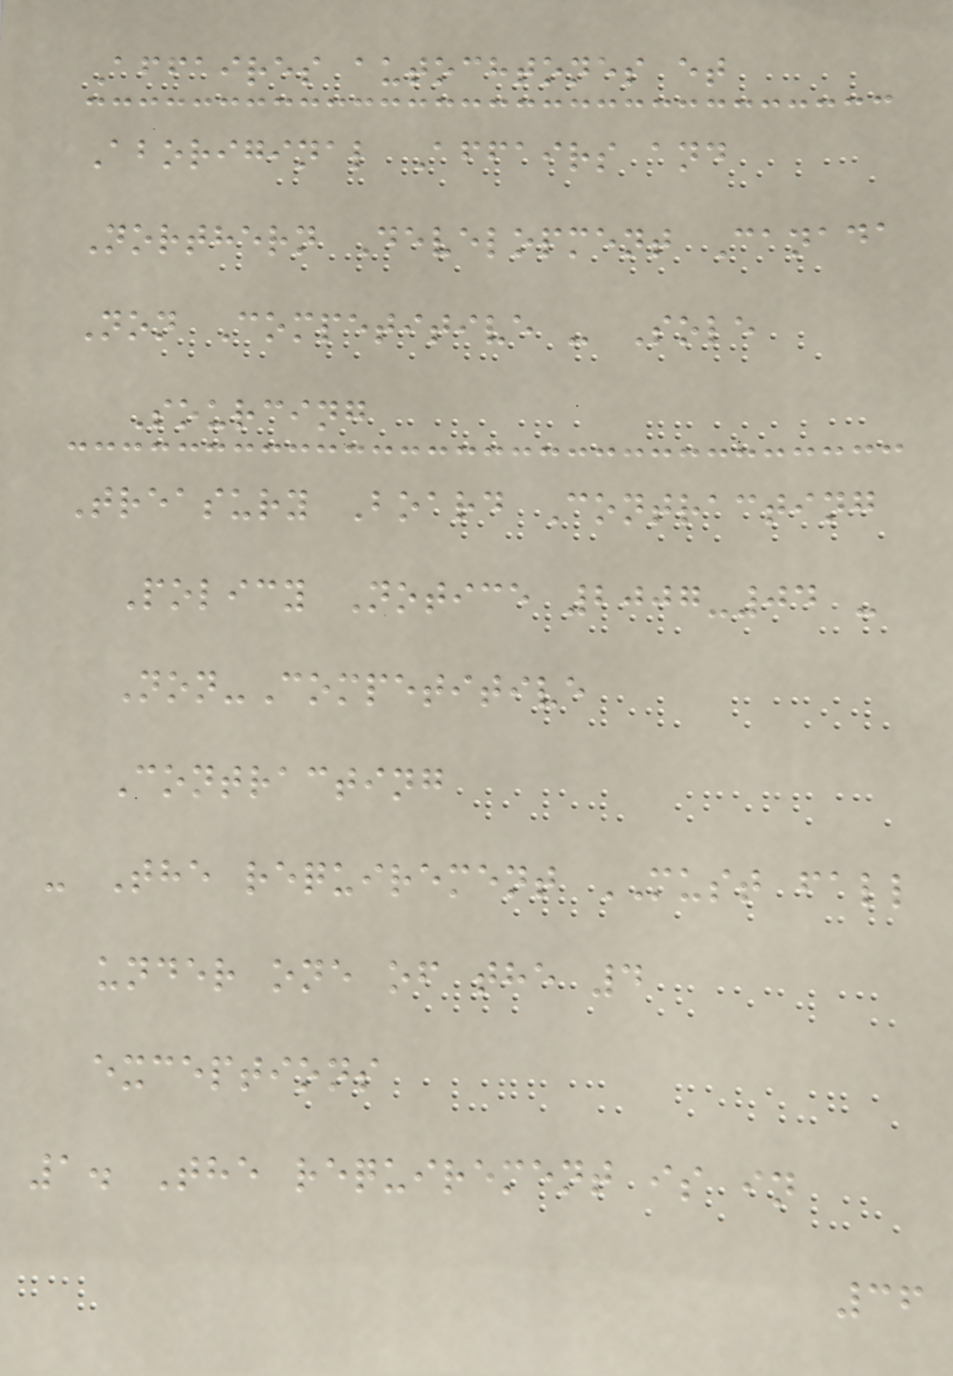Affaires autochtones et
Aboriginal Affairs and
Northern Development Canada
Non Competitive - Sole
Sourcing
Treasury Board Contracting
Policy Notice 2007-04 -
Non-Competitive
Contracting
- The requirement MUST fall
under one of the 4
exceptions
1. The requirement is in
36
